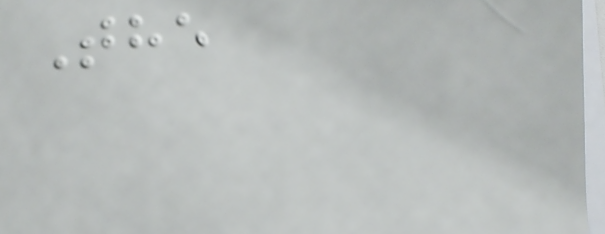The
